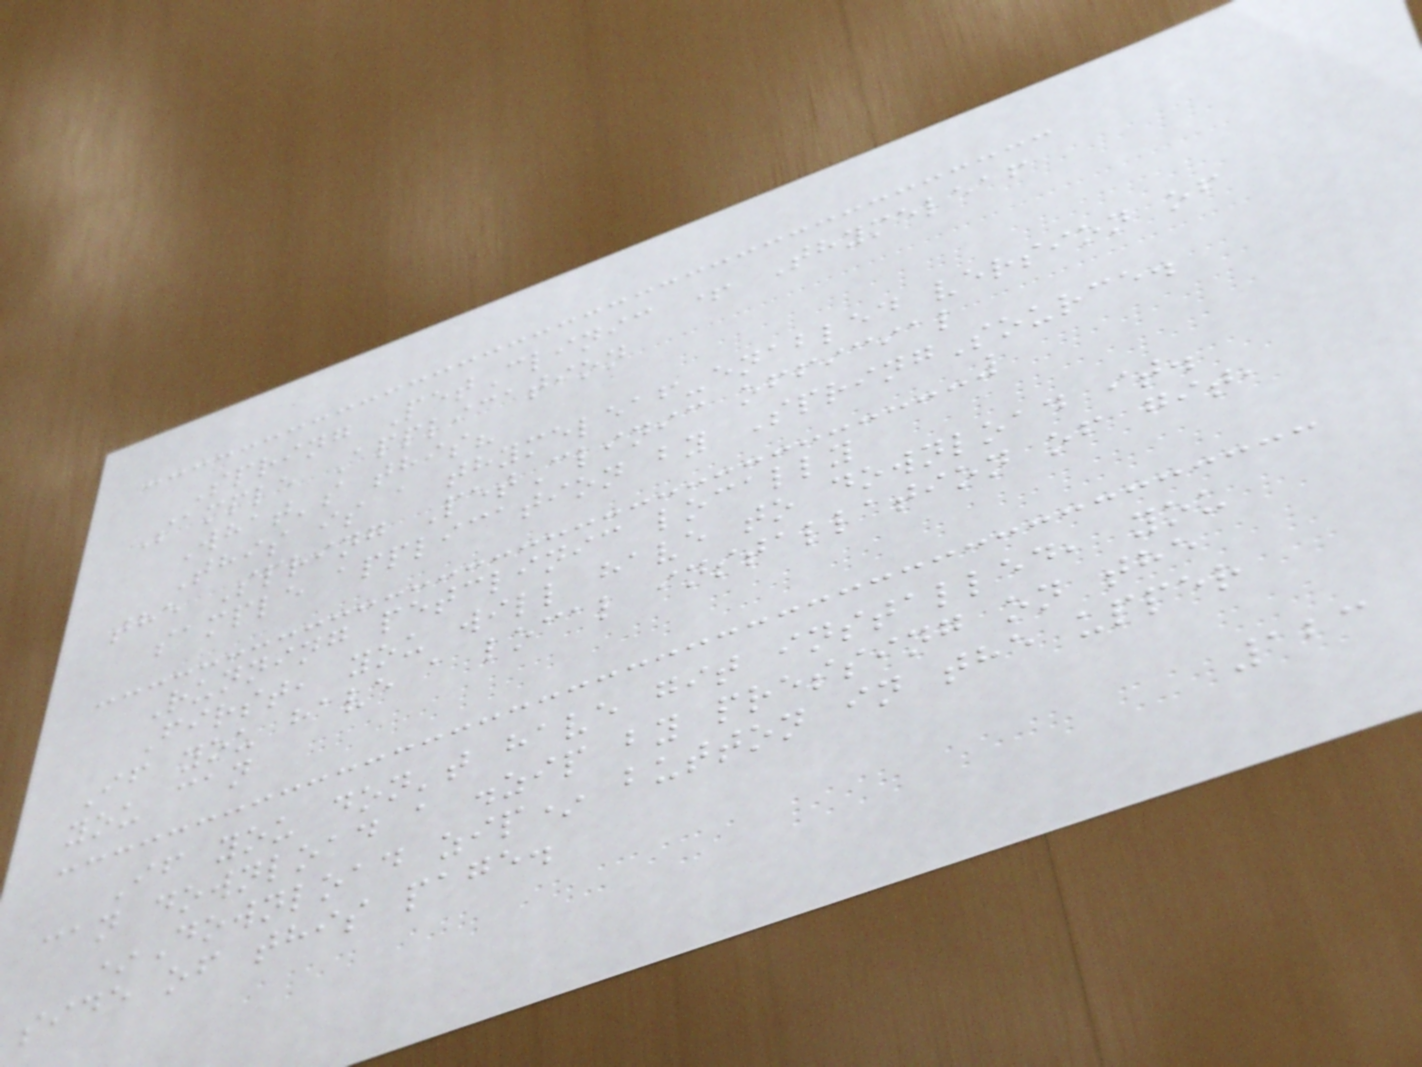Spring PetClinic + Thymeleaf
Sample Application
What's this?
This is a thymeleaf-enabled version of
the Spring PetClinic official
sample application by SpringSource.
Running petclinic locally
First, you will have to download it.
If you have a local installation of git,
you can
If you don't have git installed, you
can download a .zip by pressing on the
*Download zip* button in the upper
side of this page.
123
